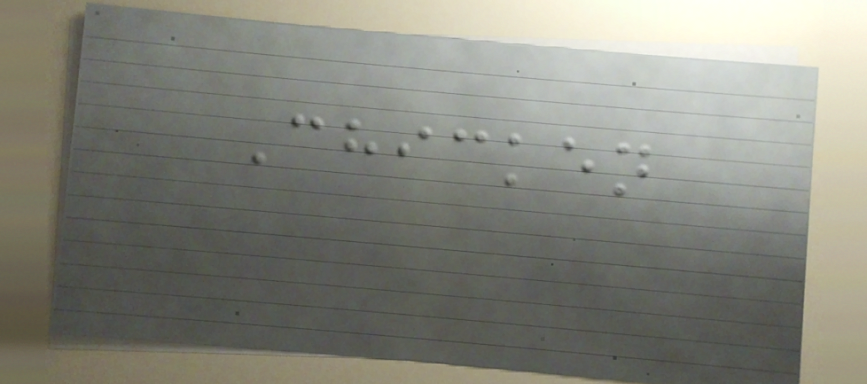Chicken
